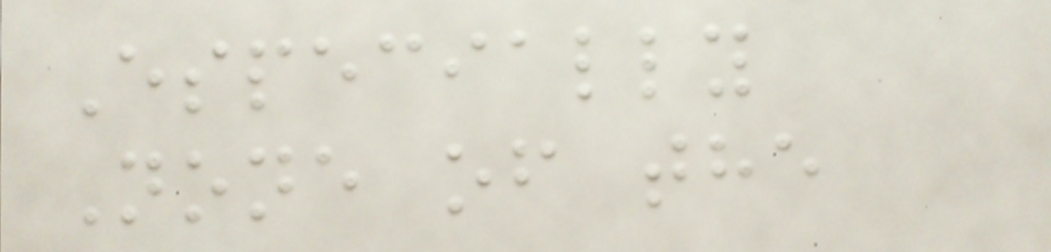Especially
None of the
